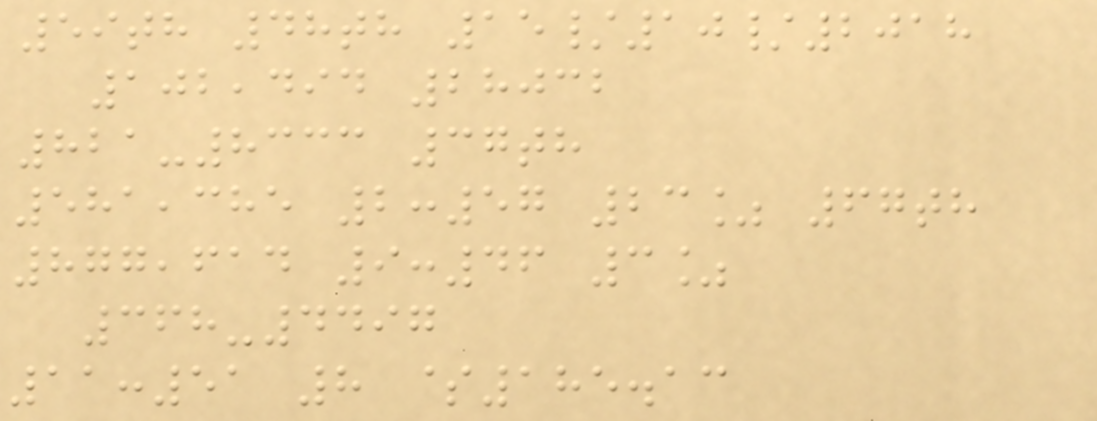59th 48th 15/10/2018
102,494 28032
821-8333 37th
581,385 2:57 23% 67th
877,614 9:46 3%
368-4497
11:51 8 $185.13
